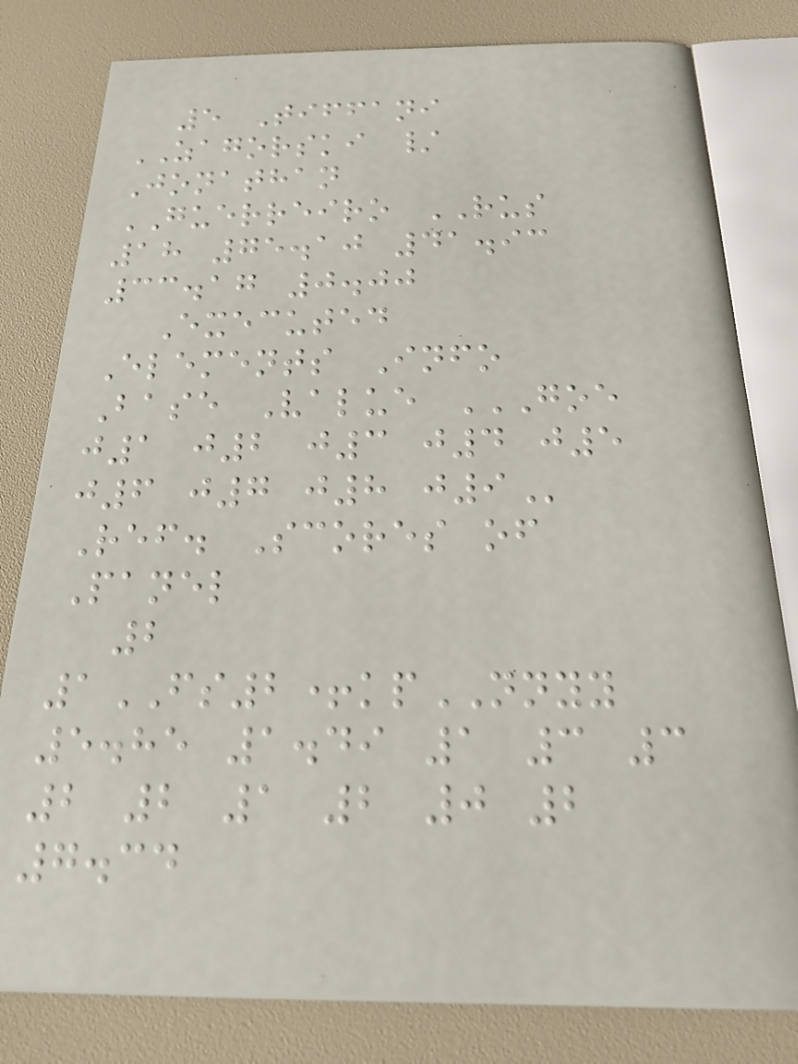5 Tiffani
ZAGORSKI /
Jonathan
GUERREIRO RUS
18 75.10 41.93
33.17 0.00
Executed
Elements Info
Base Value GOE
J1 J2 J3 J4 J5
J6 J7 J8 J9
Ref. Scores of
Panel
2
1FS2+kpNNYY
5.85 1.49 1 3 3
2 2 1 2 0 2
7.34
